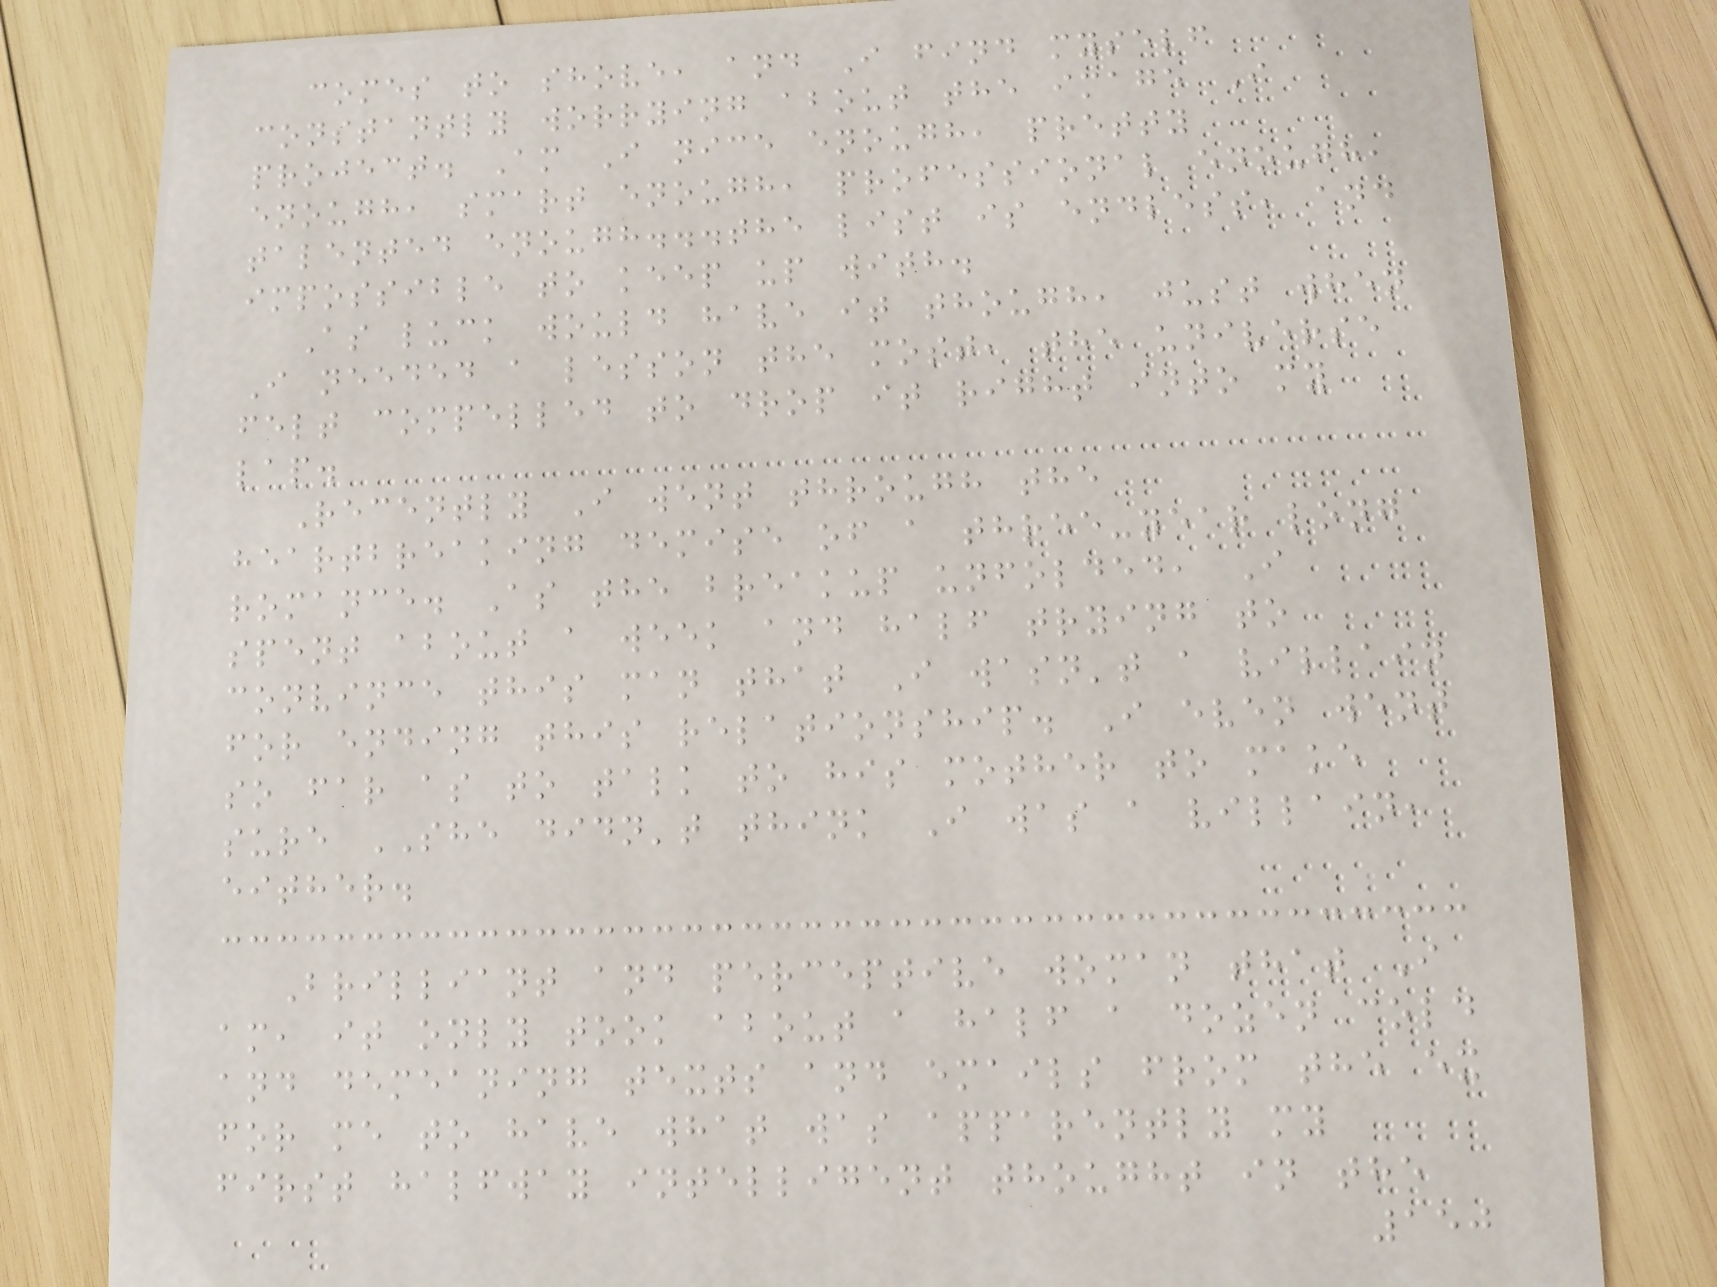comes to shove, and I find myself
constantly worrying about the image I
project. Am I nice enough, pretty
enough, smart enough, professional enough,
talented enough...the list is endless, and
impossible to keep up with.
As luck would have it though, just when
I needed a lesson the most, the universe
felt compelled to drop it right into my
lap.
Recently I went through the
heartbreaking demise of a three-year long
romance. As the breakup unfolded, I
spent about a week and half trying to
convince this man that I wasn't a villain
for ending this relationship. I even went
so far as to talk to his mother to make
sure SHE didn't think I was a villain,
either.
Brilliant and perceptive woman that I
am, it only took about a half a dozen cold
and demeaning texts and emails from the ex
for me to have what was apparently my
first halfway intelligent thought in the
150
